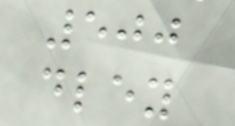500
dley
